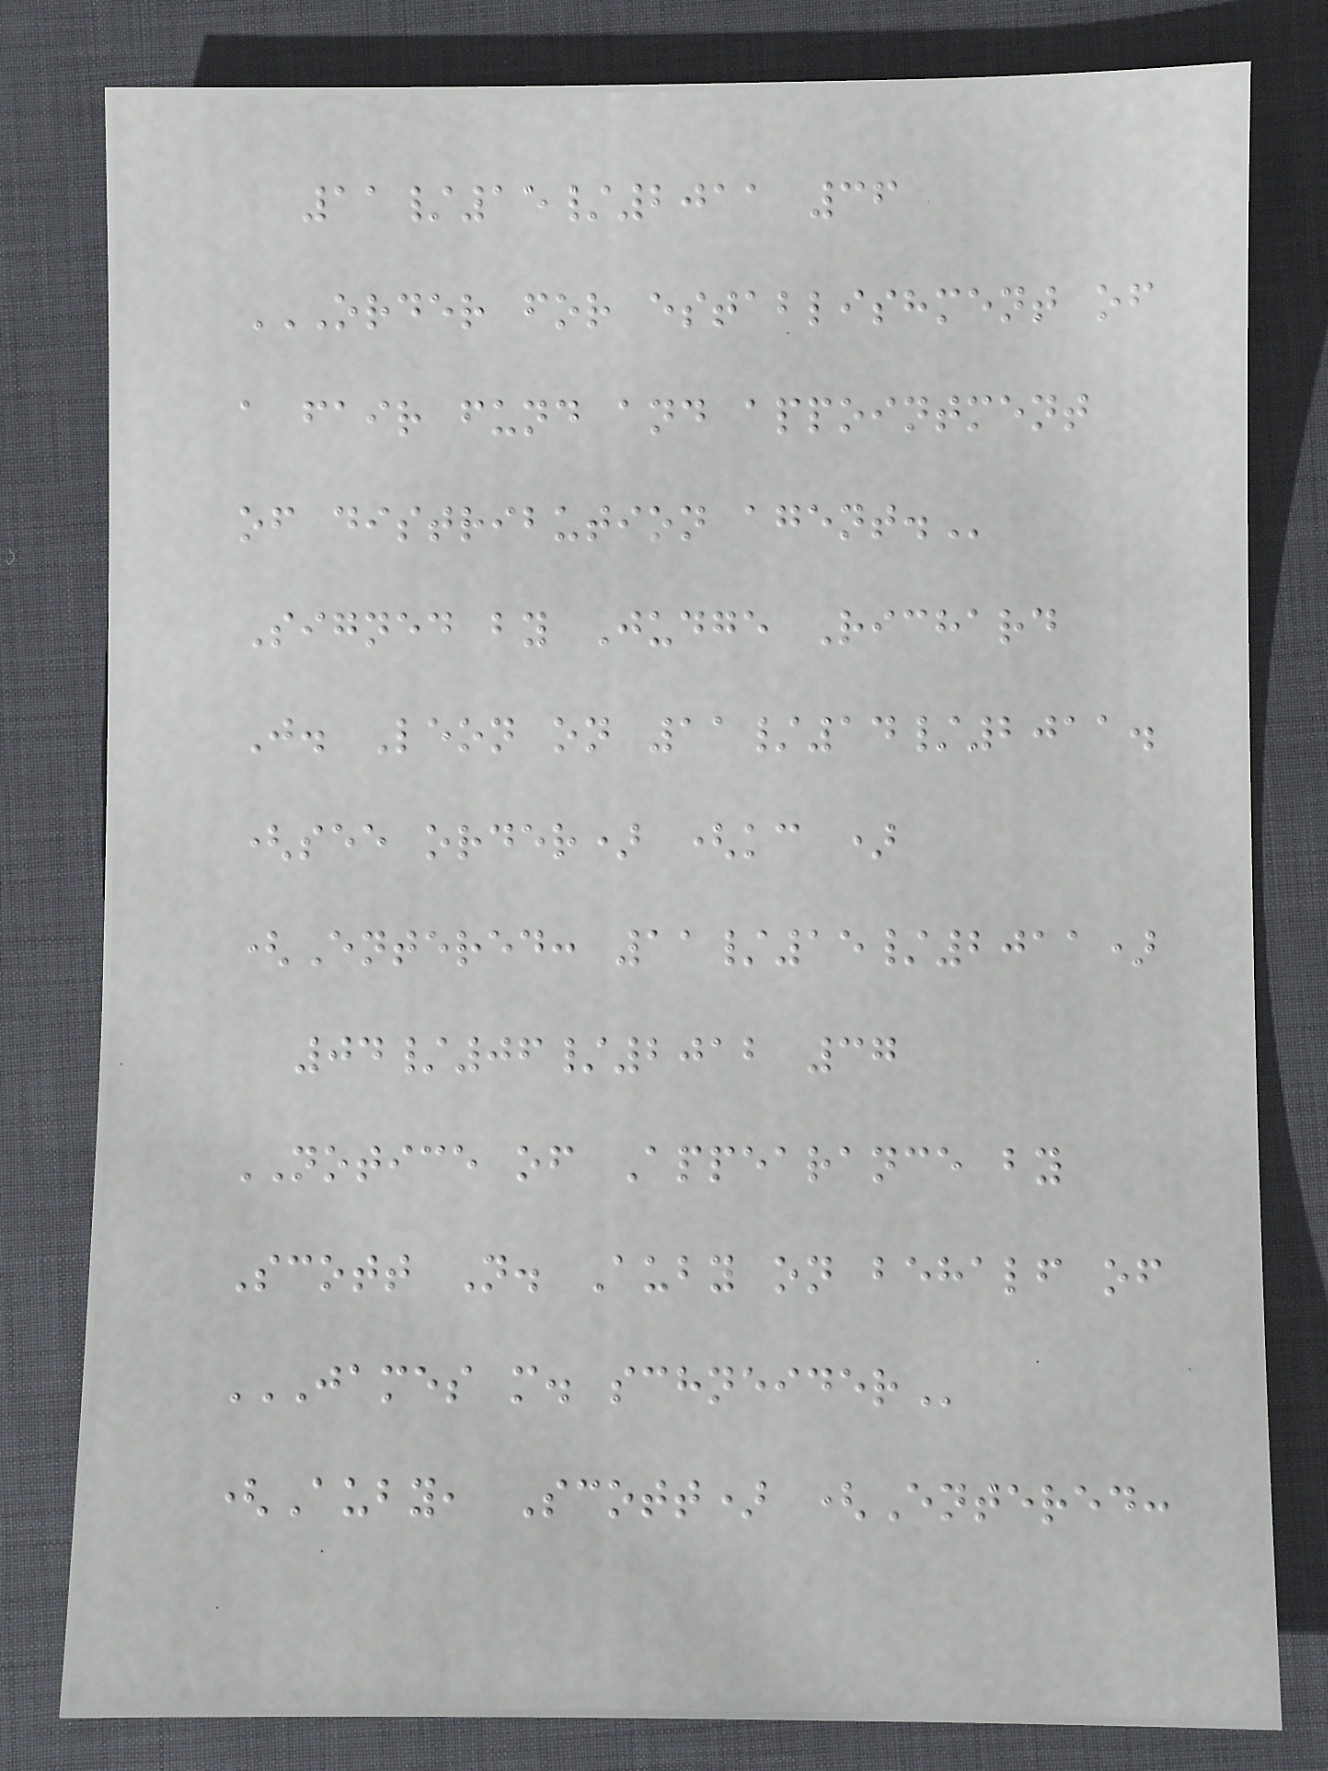11/15/2011 36
ORDER FOR ESTABLISHMENT OF
A FAIR FUND AND APPOINTMENT
OF DISTRIBUTION AGENT.
Signed by Judge Richard
J. Leon on 11/14/2011.
(see order) (kc )
(Entered: 11/15/2011)
04/06/2012 37
NOTICE of Appearance by
Scott N. Auby on behalf of
JAMES M. SCHNEIDER
(Auby, Scott) (Entered:
